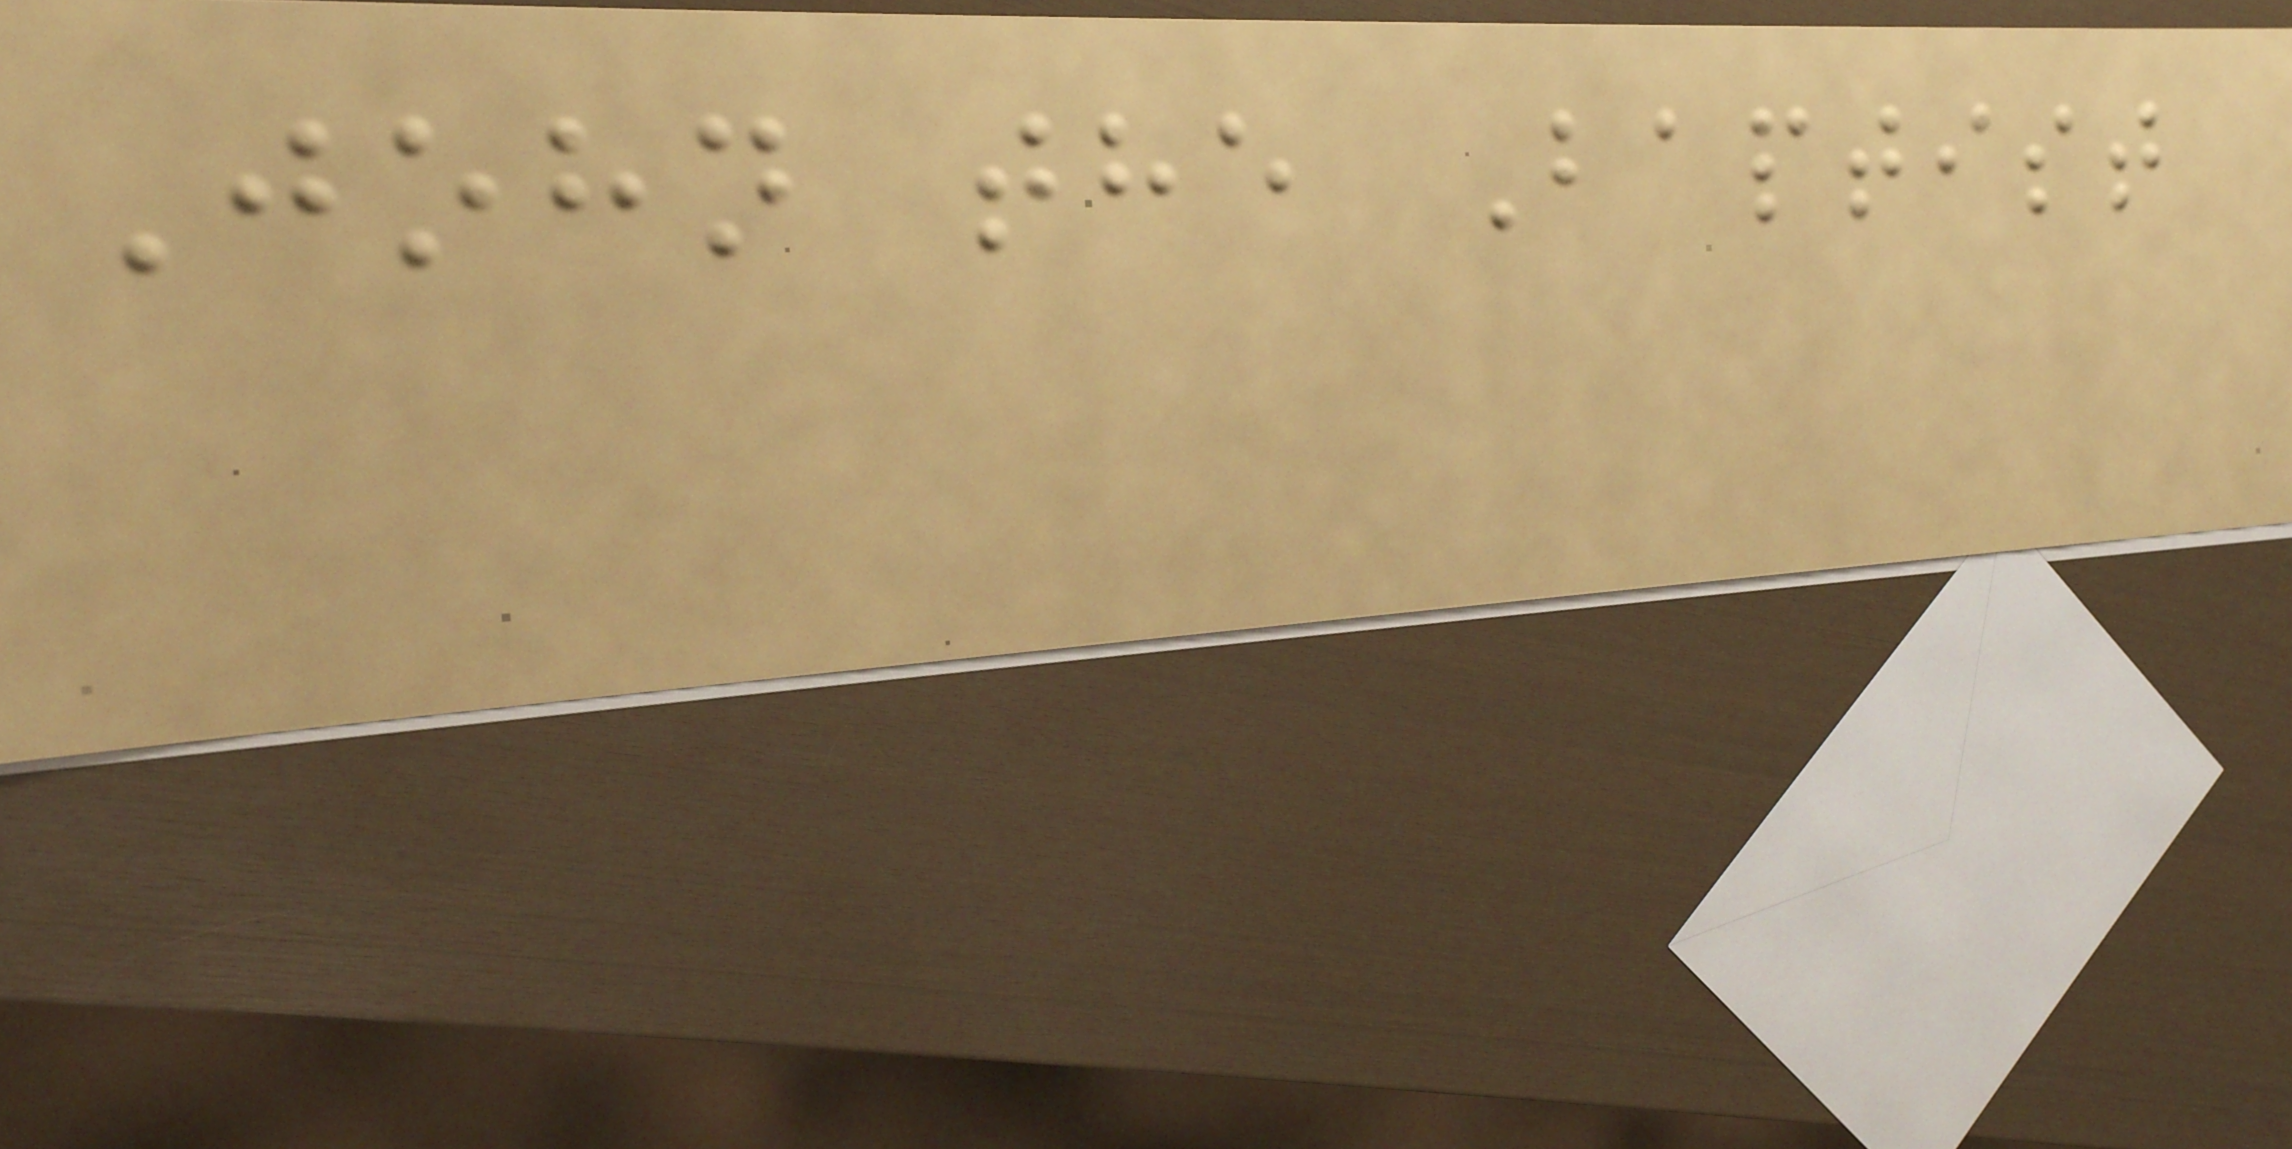John the Baptist
